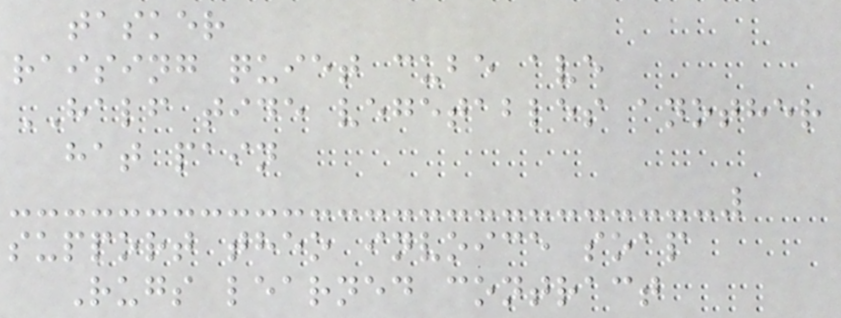tasker
raising quiet cube ave
HALF tide vegetables another
hat pain
support theo invoice soap
Rugs learned contract
